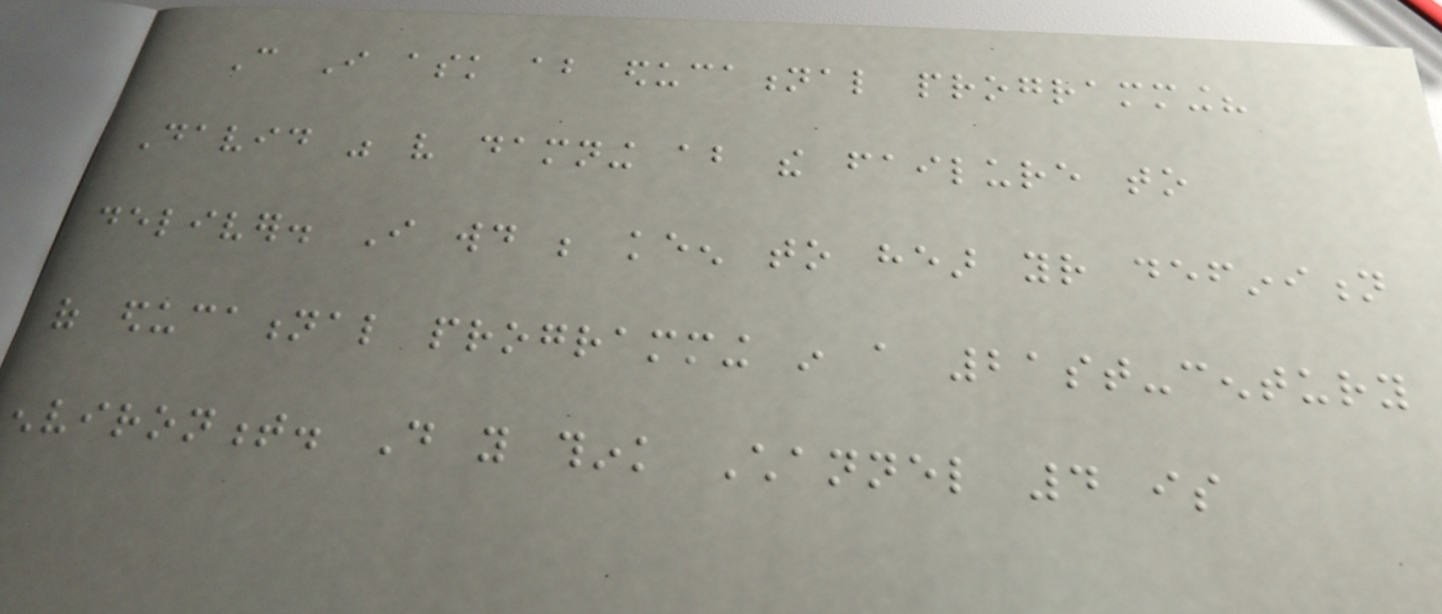Can I ask about educational programming?
David was very damning about the failure to
deliver. I would be keen to hear your definition
of educational programming in a 21st-century
environment. Do you think Channel 4 is
